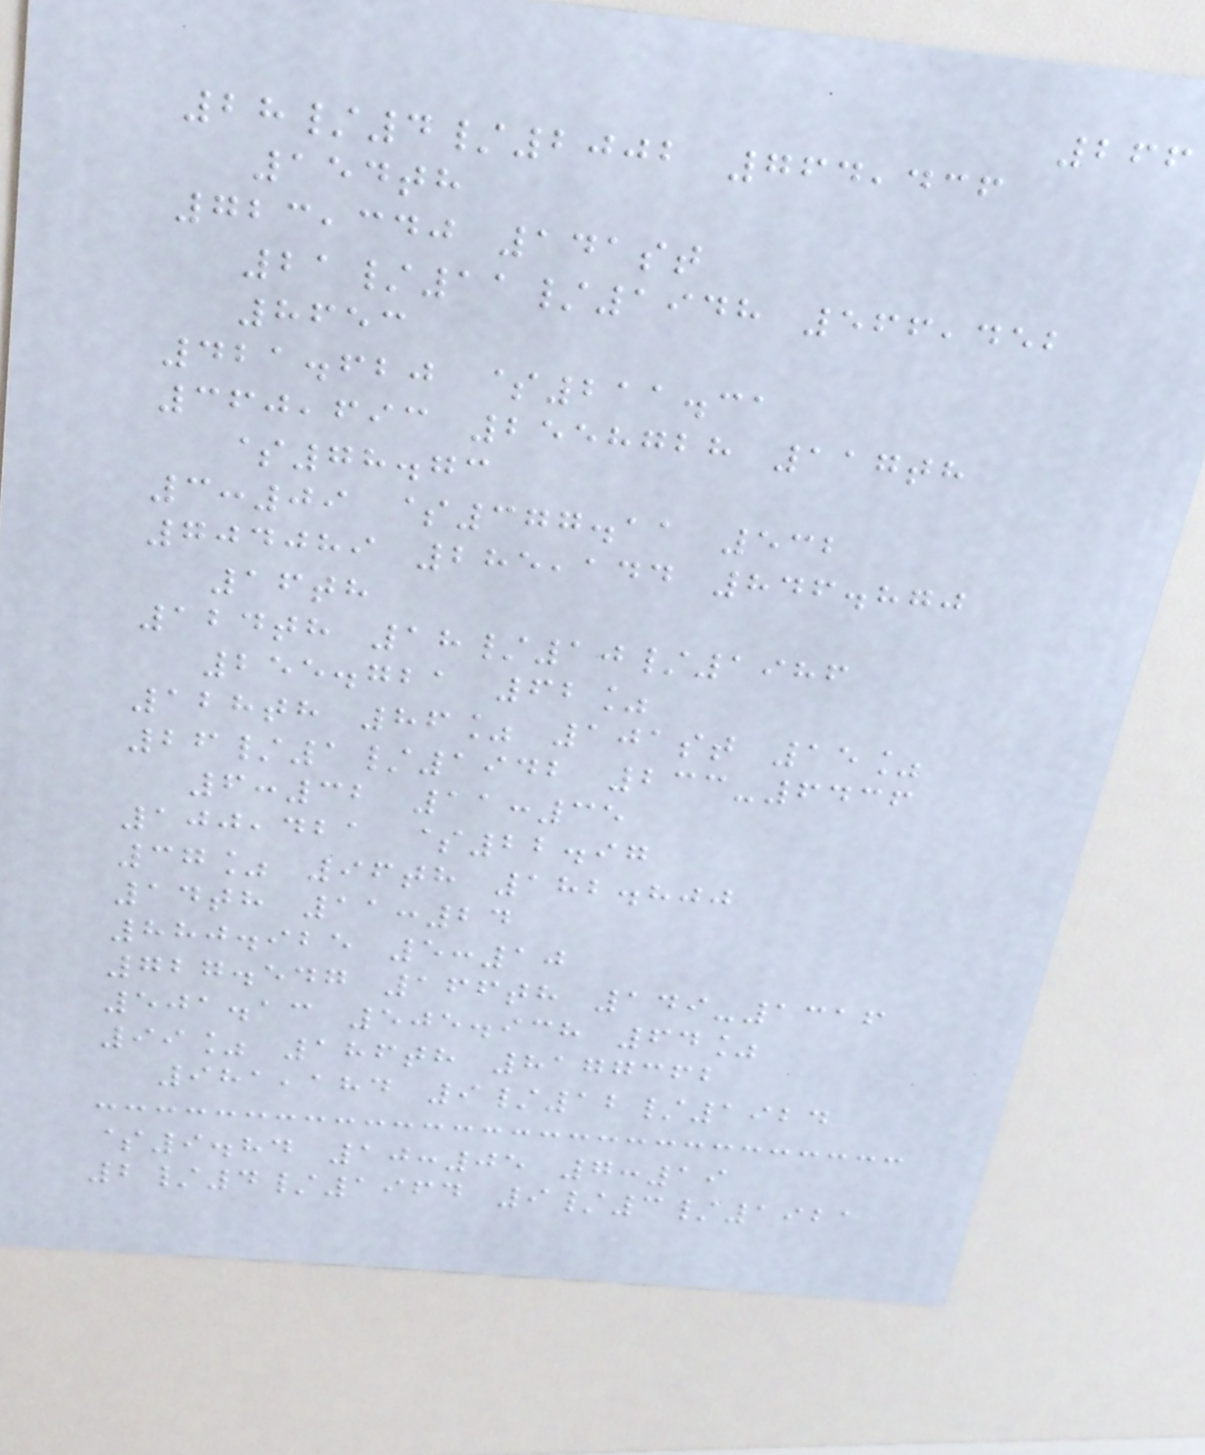266
28/4/2002 764,436
154th
723,340 141st
21/11/1948 566,452
8653
421.620 $211.31
360,693 2558728 117th
$78.73
3:09 $377.11 532
704089 285,144 846.870
16th
124th 18/10/1986
255.721 62%
128th 86% 101st 15%
26/1/1942 233-6436
6:32 11:35
100,421 $22.97
37% 96th 182.800
14th 11:24
880.925 5:10
727.547 166th 149-1316
501.13 505.938 64%
99% 186th 8177362
981,184 9/12/1924
$9.84 10:05 7:19
2/4/1964 9/3/1921
